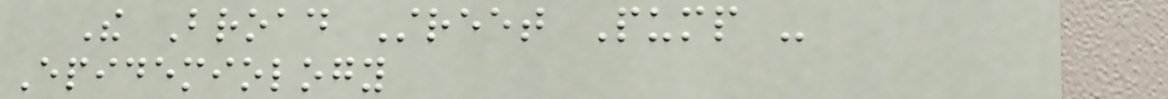The Broad Street Pump -
Epidemiology
